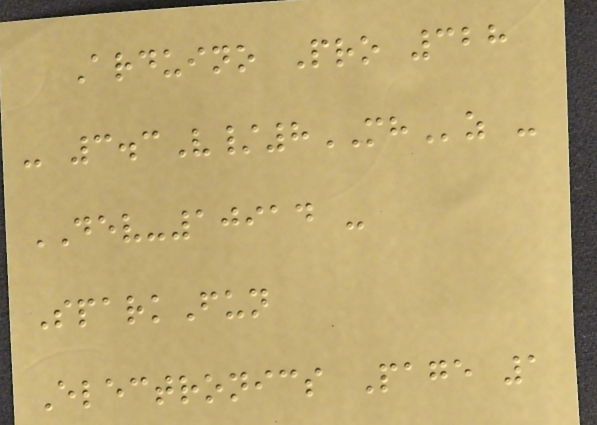Arduino Pro 328
- 3.3V/8MHz -
DEV-10914 -
SparkFun
Electronics Page 1
